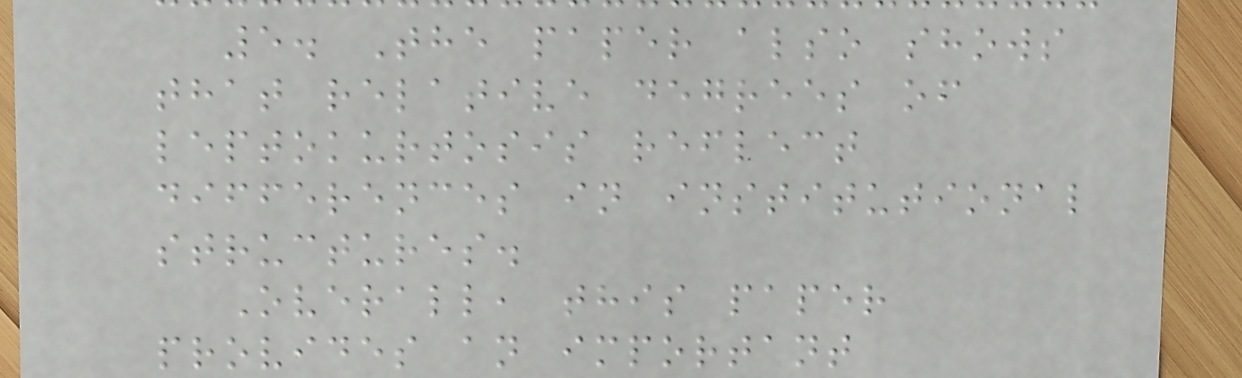5. The paper also shows
that relative degrees of
leptokurtosis reflect
differences in institutional
structures.
Overall, this paper
provides an important
